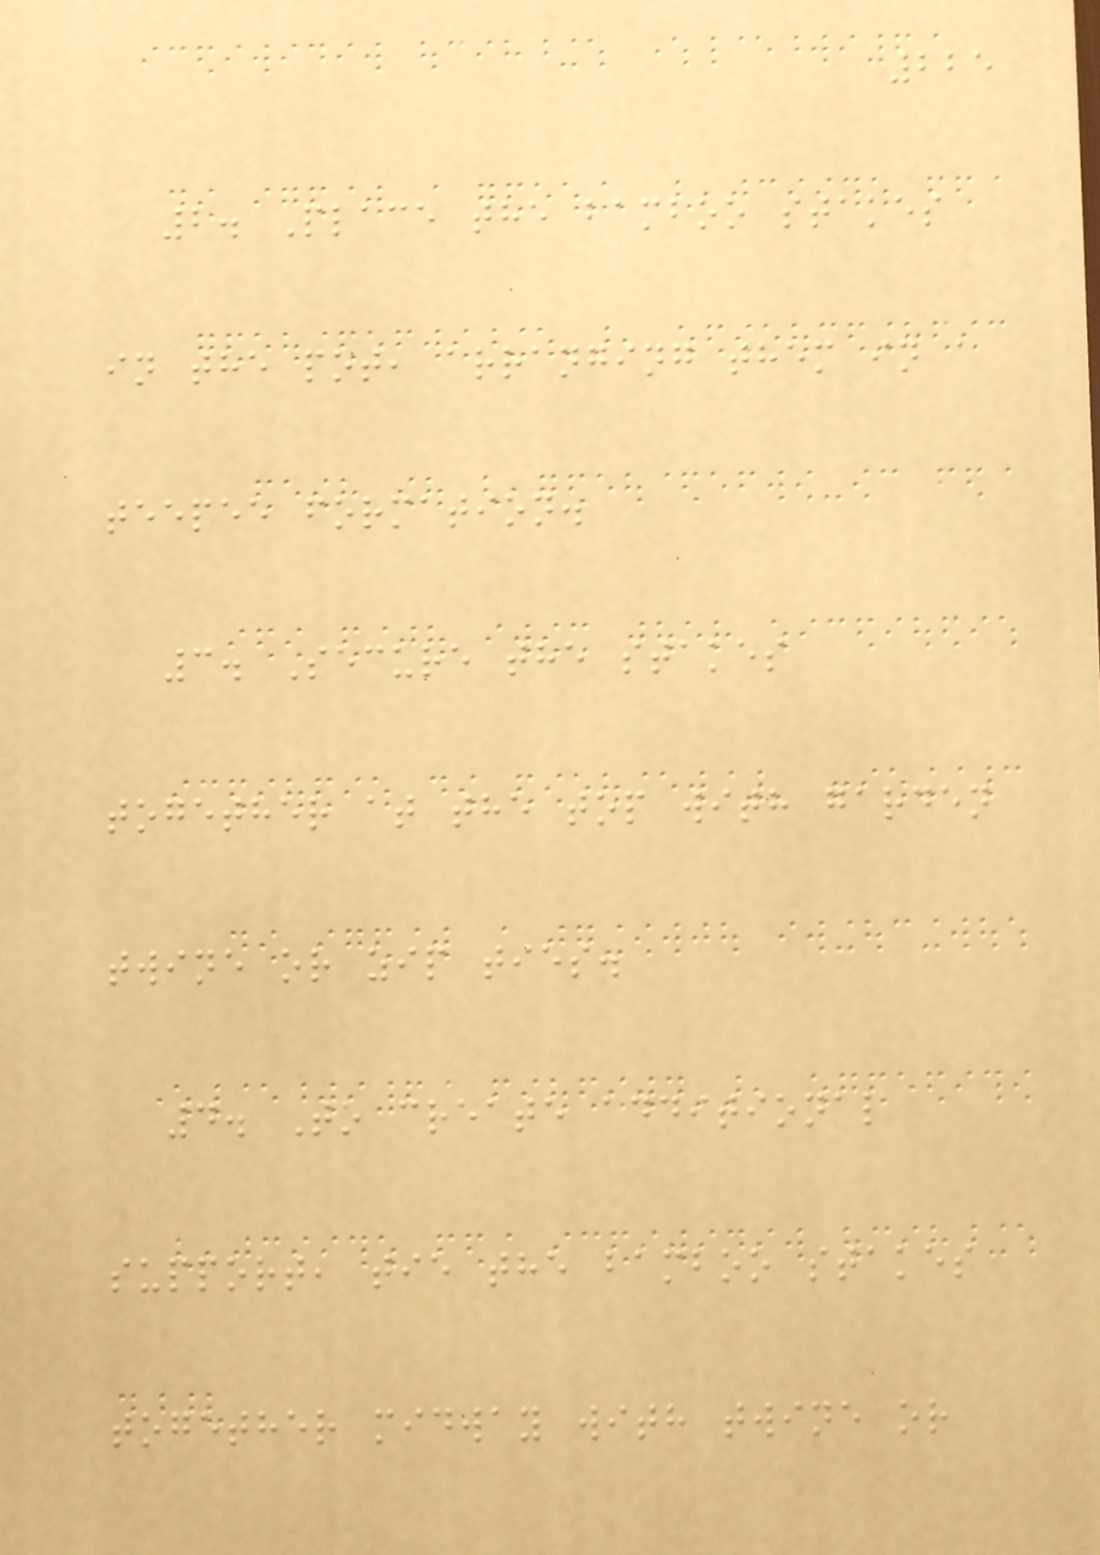225
2. Place the bamboo stakes
in the pot, arranging them in a
teepee formation.
3. Secure the stakes
together at the top with garden
twine or zip ties.
4. To create additional
support, tie the bamboo stakes
together midway with twine or
